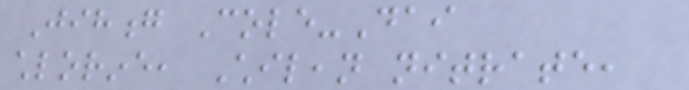Jihong Cole-Dai
chlorine, Chilean nitrate,
